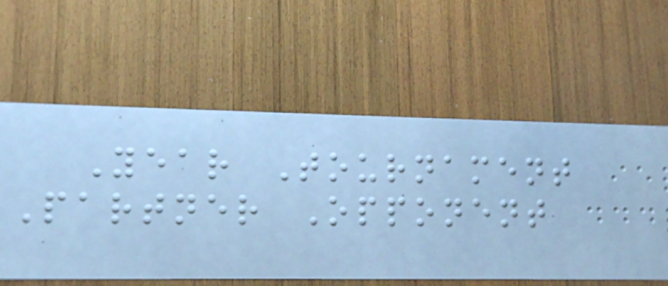Year Tournament
Partner Opponent
